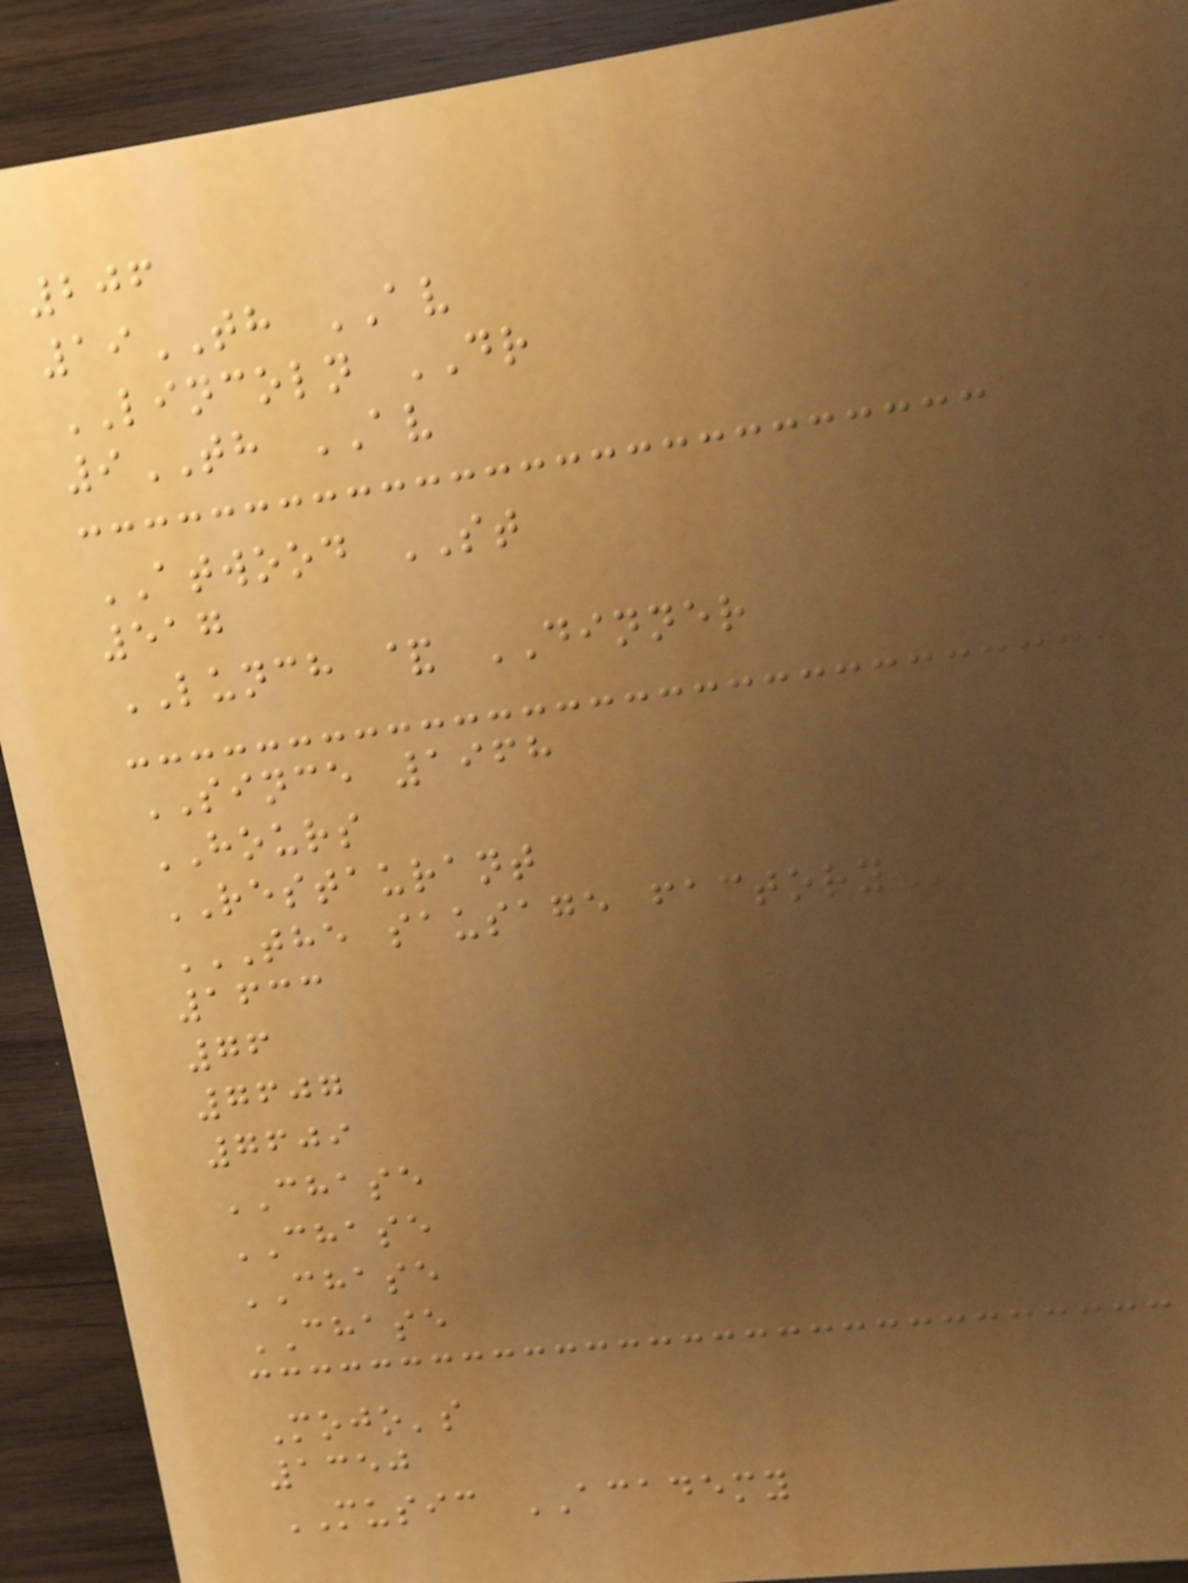206
19TH AV
LINCOLN DR
9TH AV
ATWOOD ST
517
LUNCH & DINNER
SINCE 1968
HOURS
RESTAURANT
THE SAUSAGE FACTORY
1633
76
7607
7609
CHASE
CHASE
CHASE
CHASE
Mojo's
1350
MUSIC ACADEMY
